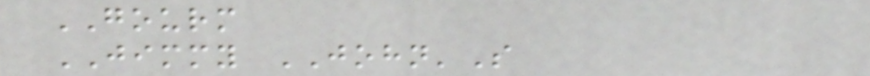GOURM
JIMMY JOHN'S
